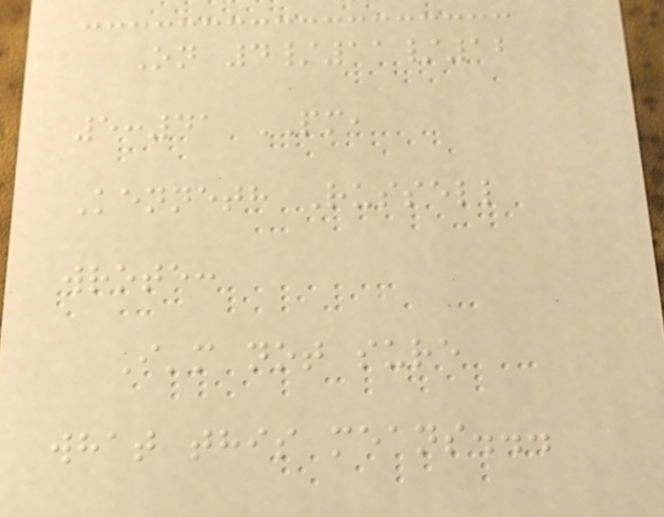On 4/11/12
5:41 PM,
Kenneth Russell
wrote:
I'm not sure
what this means...
